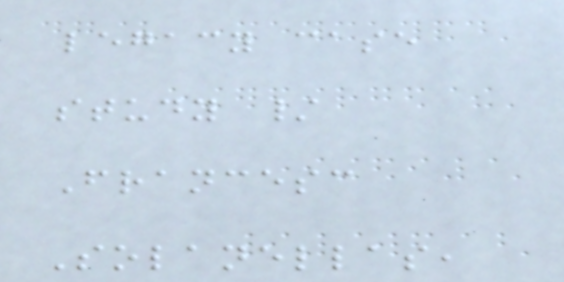legacy case
study /
Francesc
Solanellas,
